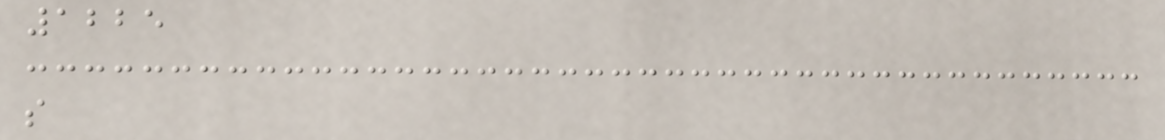1225
s
